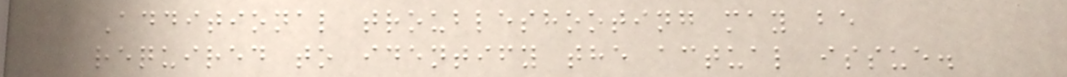Additional troubleshooting may be
required to identify the actual issue.
